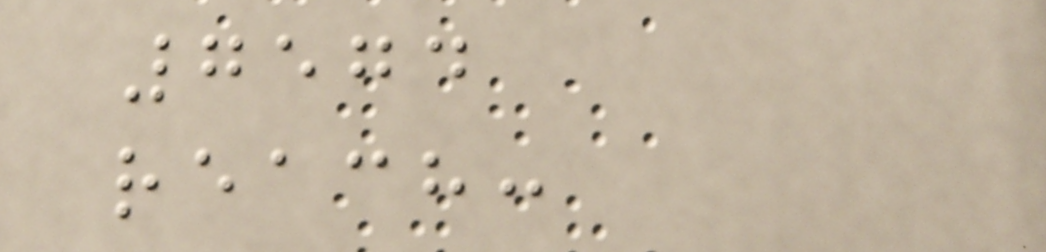7574
reach:
